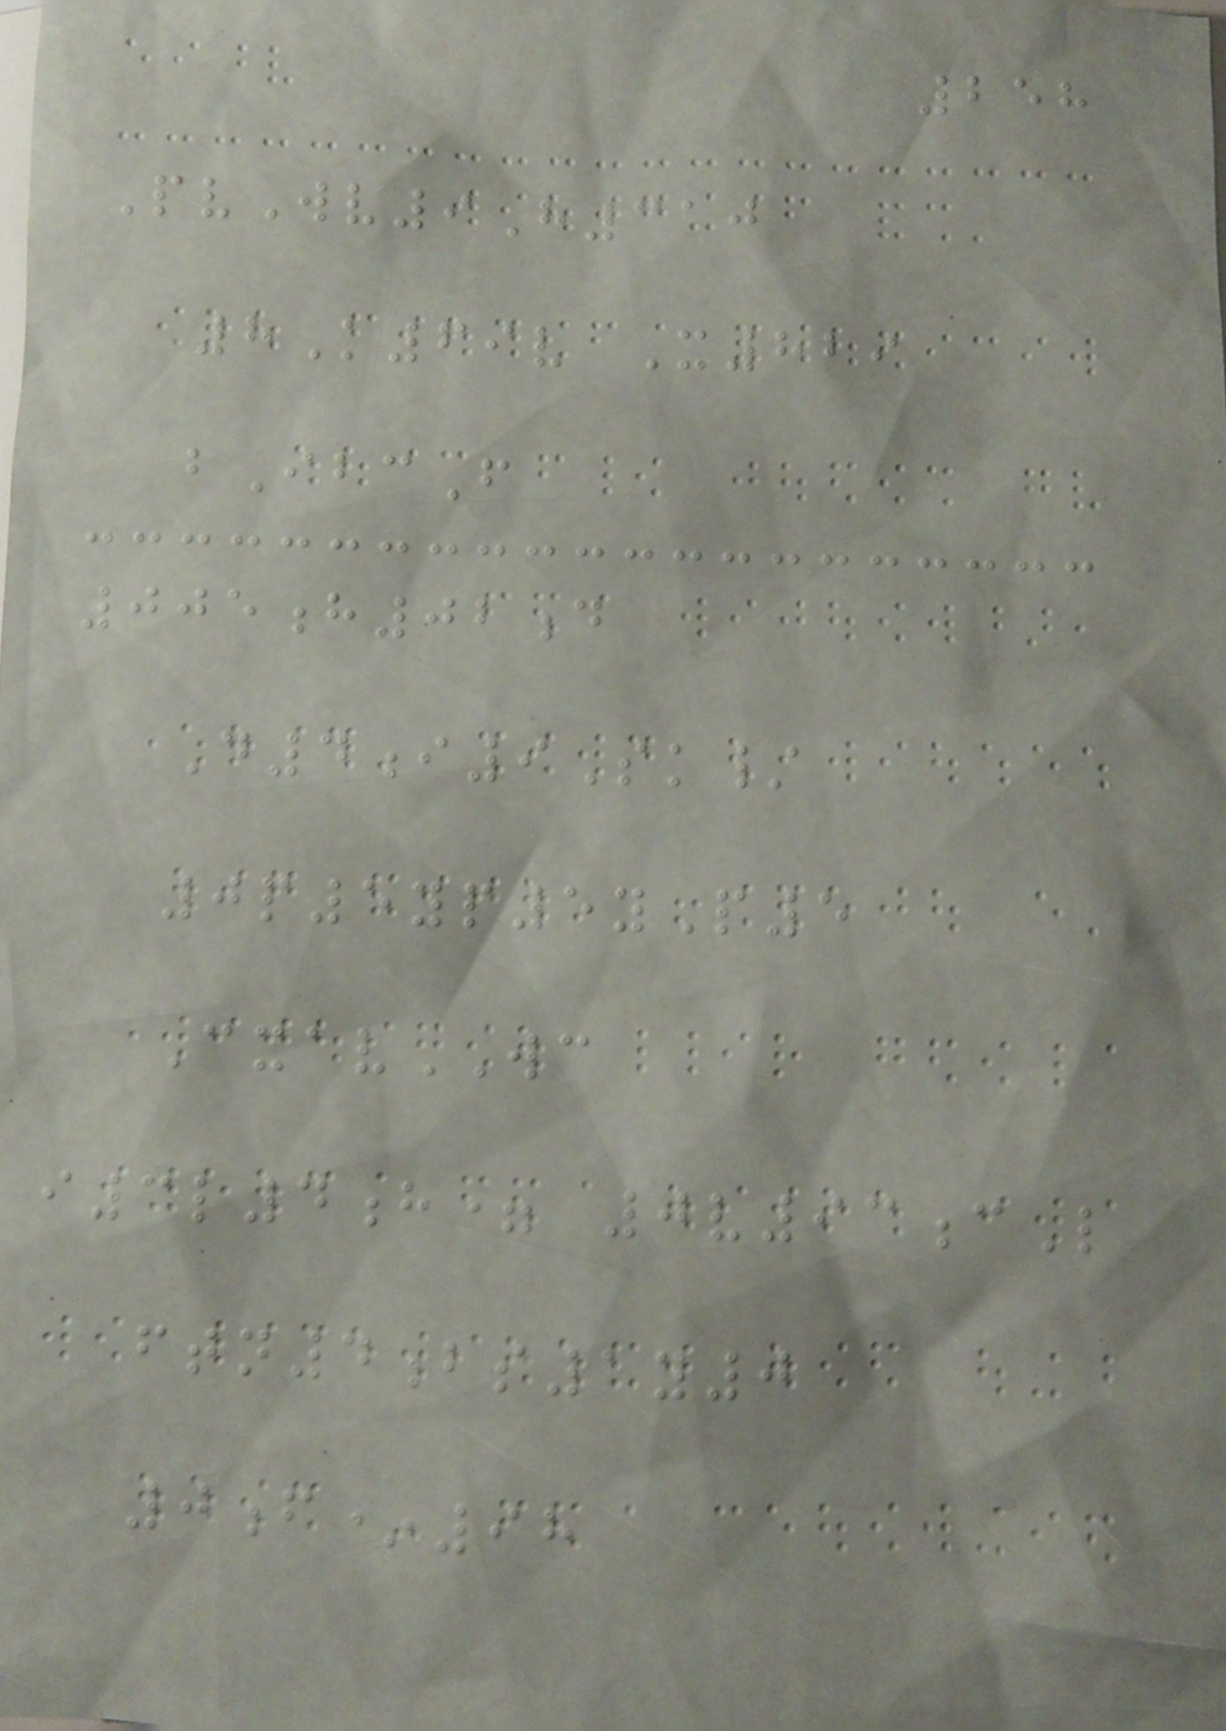258
PvWv9H310
8K69v X829
bIbcF
005h02d
D4i9Sk/
0p5yp5yP5
CxavWC
i3l4h= 0v93cL
ftn4bs1y0
0f*98
